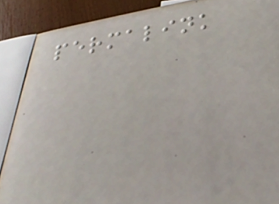permalink
